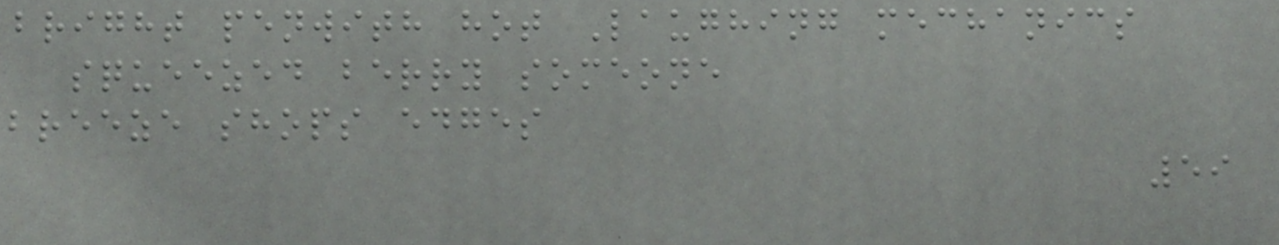bright penwith hot Laughing mechanics
squeezed berry someone
breeze shops edges
59
